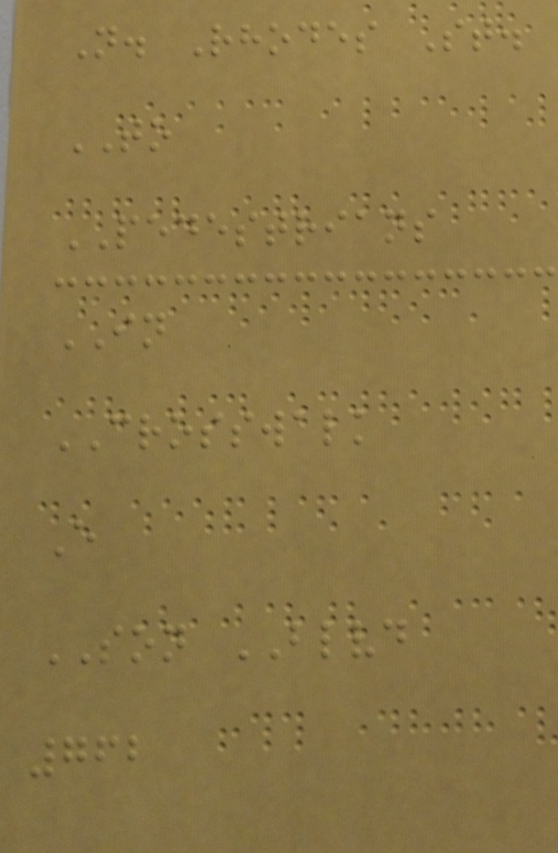N. Rhodes St.
TO
PEDESTRIANS
IN
CROSSWALK
E
SON BLVD
762
